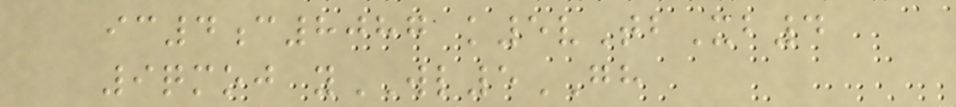ic4c8087 k5vTbXb4
9qmoj yWL5GH
